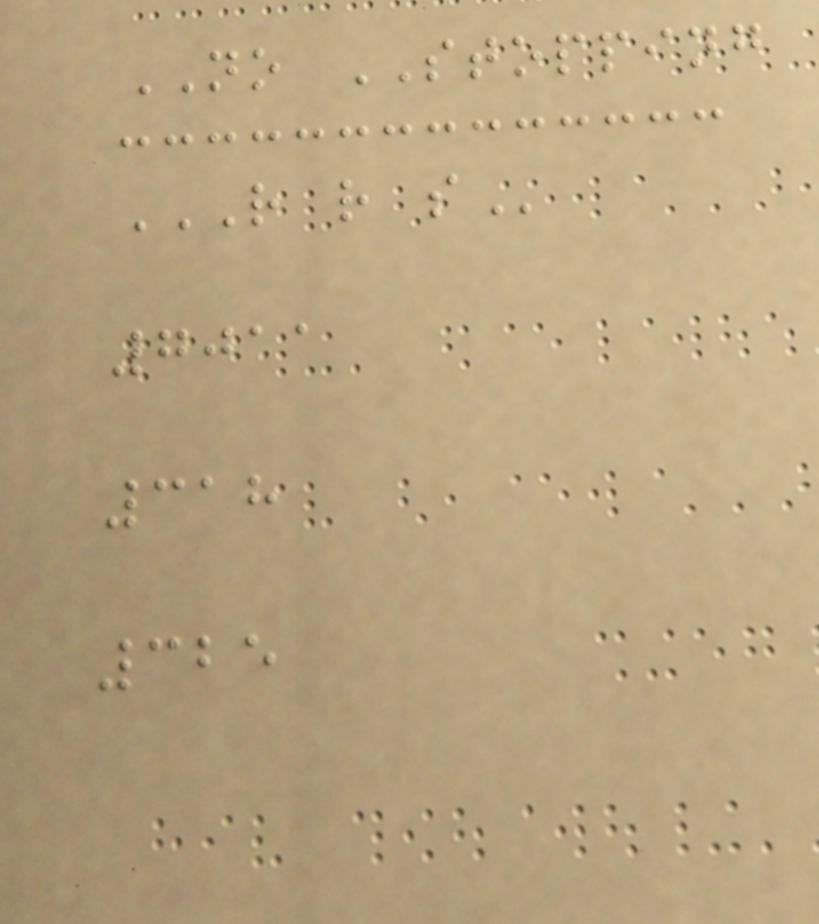NO STOPPING
R R S
7011
318
325
